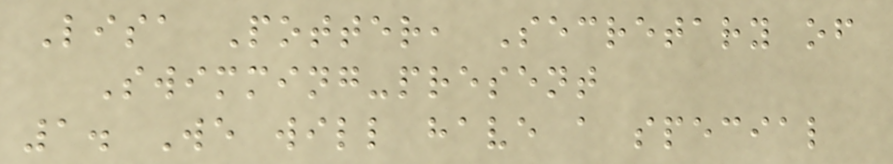Lisa Potter, Secretary of
Swimming-present
1. We will have a special
